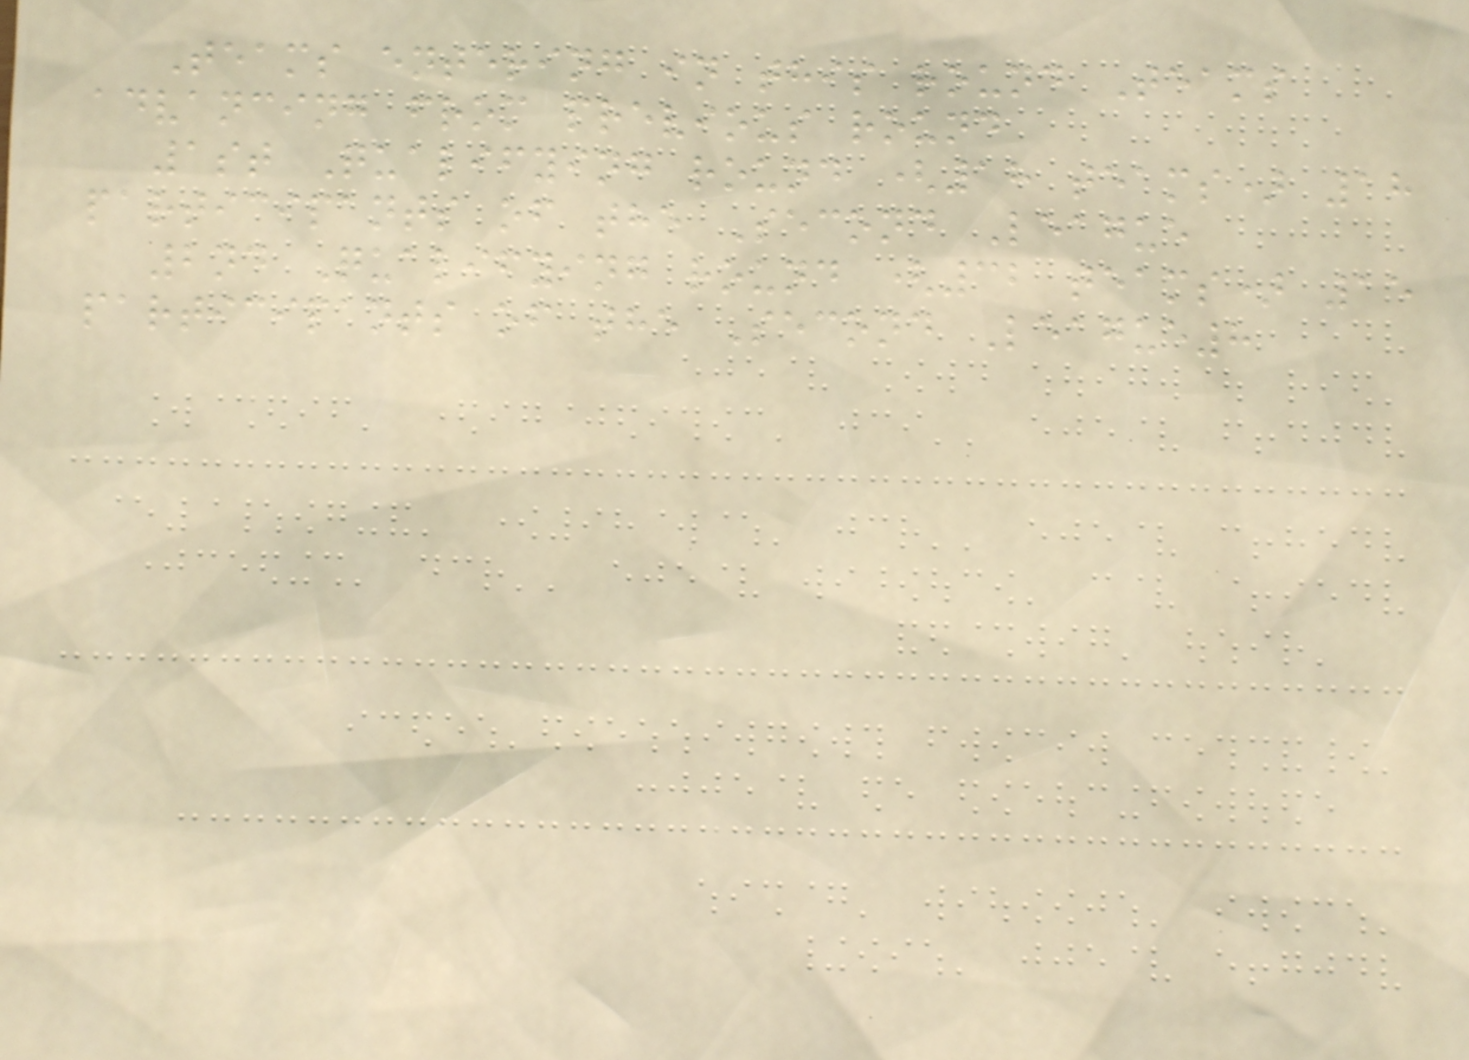Teams entering in this round Teams
advancing from previous round
1st Qualifying round (18 teams) 18
participants of the Second League
2nd Qualifying round (32 teams) 15
participants of the Second League8
